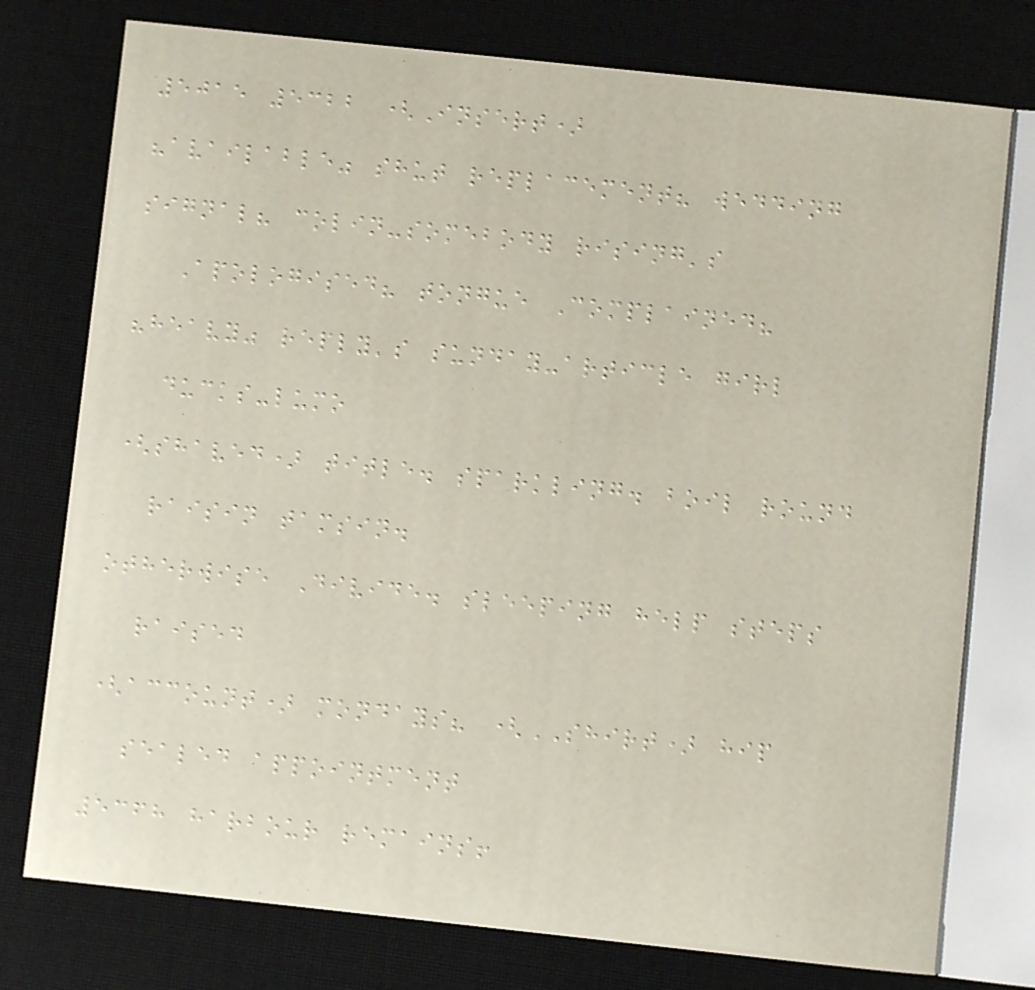5015 5322 (Insert)
"available" shut replacement? wedding
signal? colin-somebody rising's
Apologised? tongue Complained?
"heavy" reply's sunday-article girl
ducks-lumo
(shaved) title. sparkling. boil round
raisin tamsin.
otherwise Divide. sleeping help steps
raised
(account) mondays? (SHIRT) hip
sealed appointment
5368 harbour remains!
